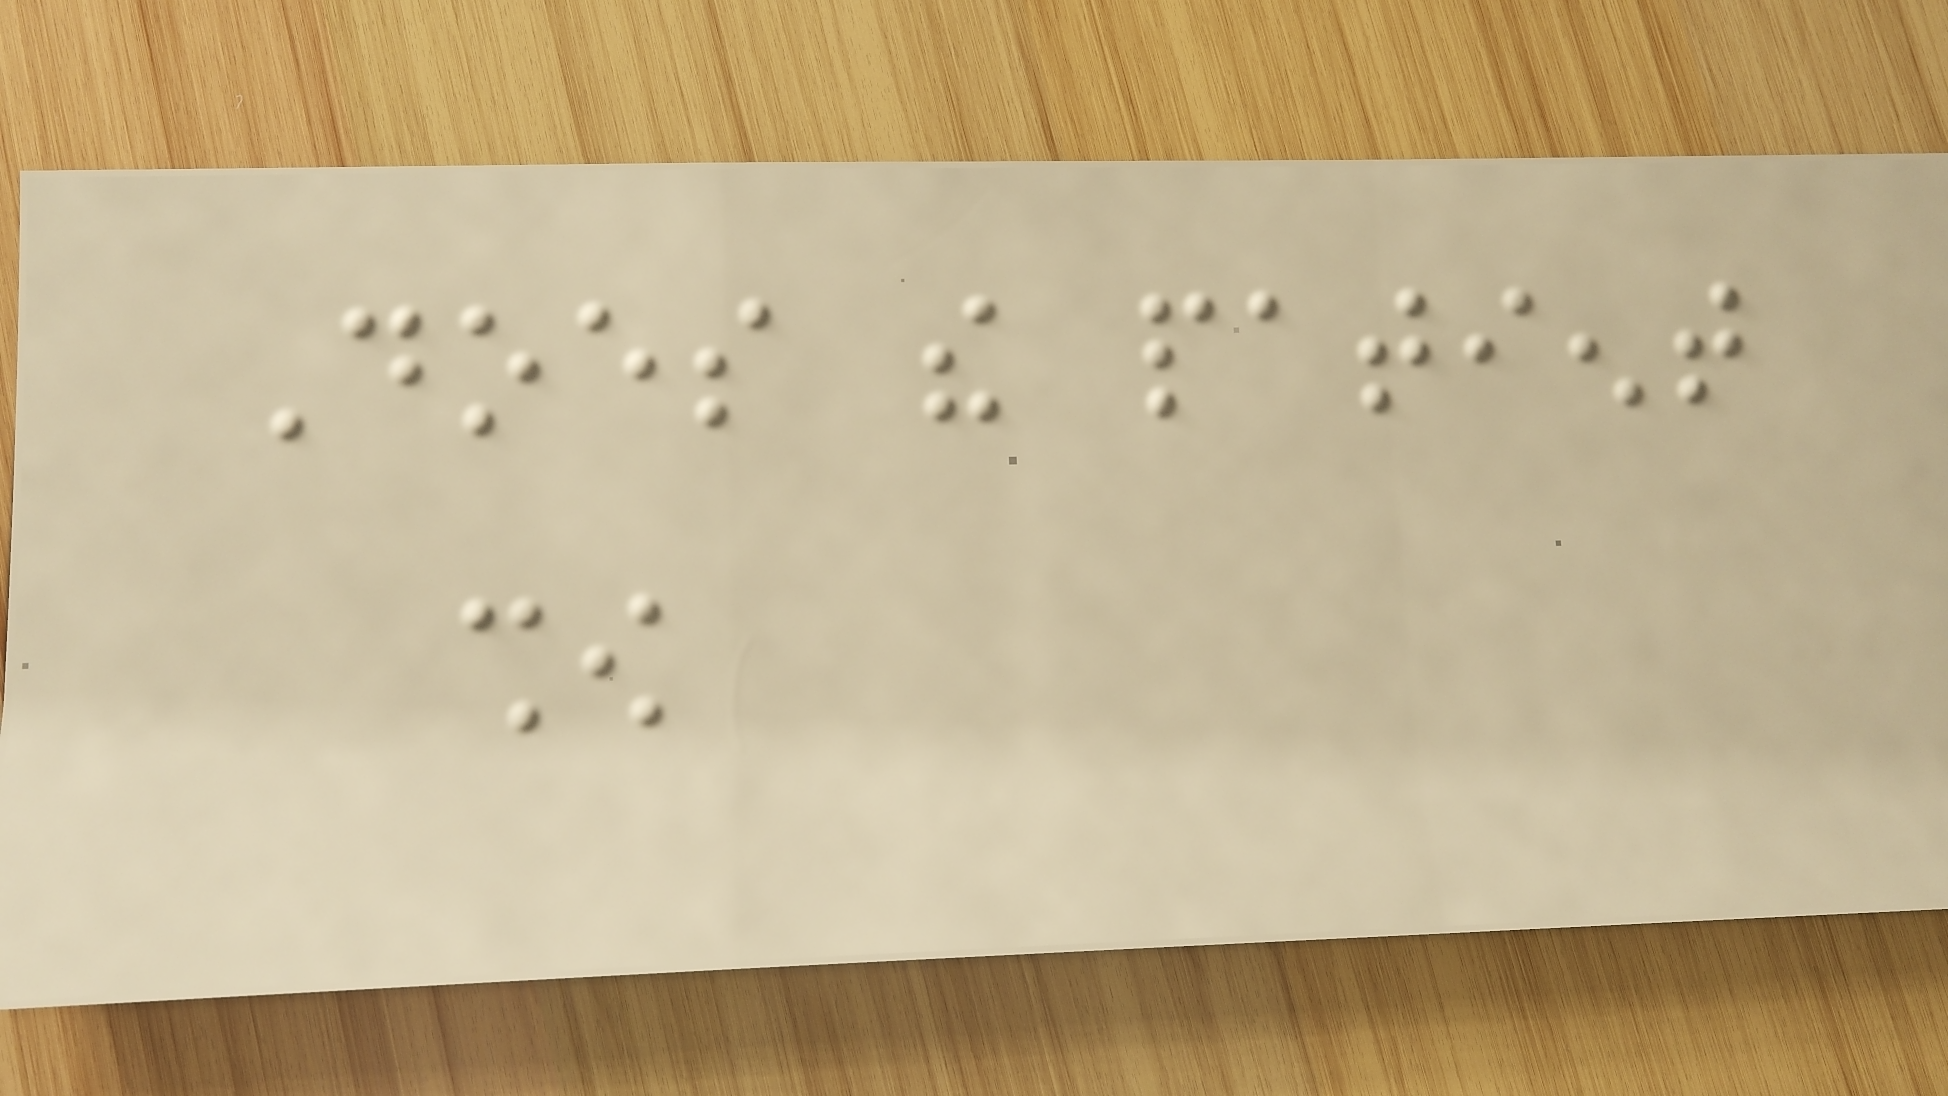Does the patient
show
